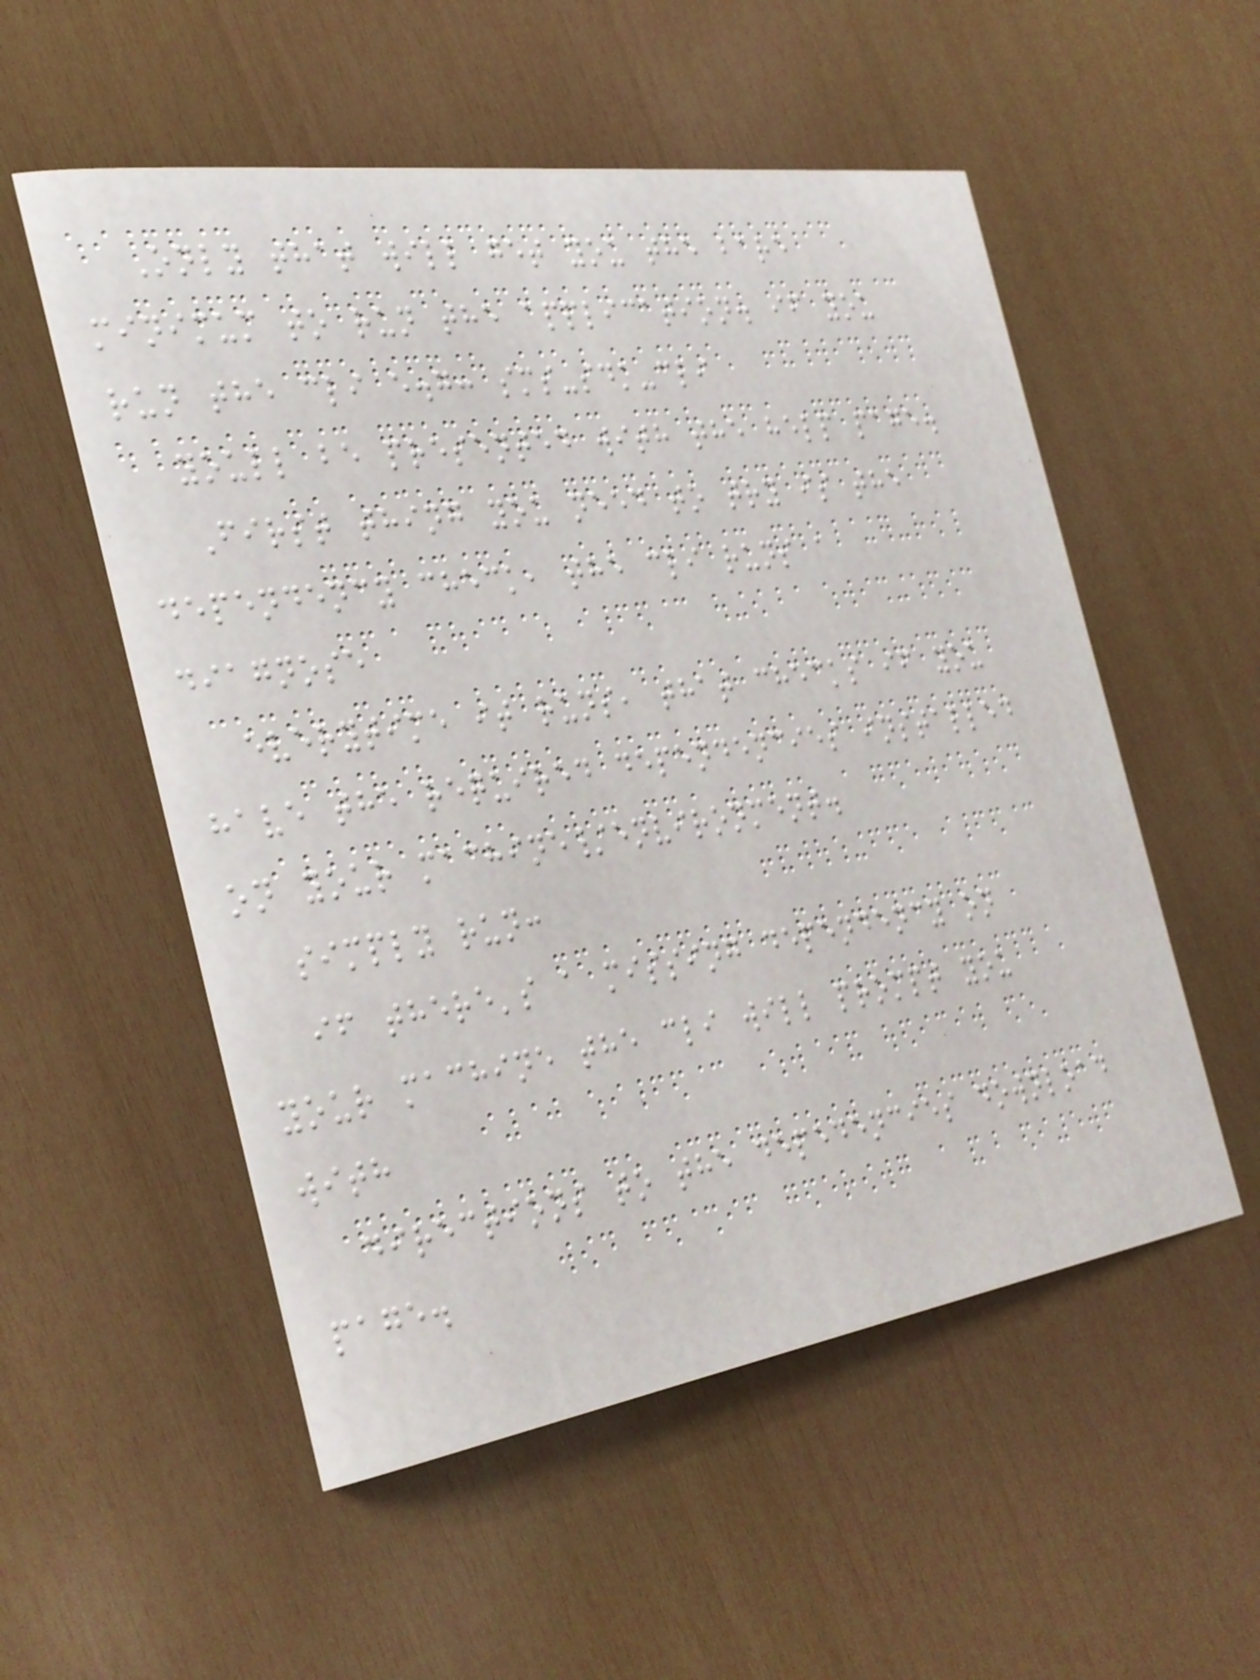Only that will get you the bare
minimum to run the application. if you
run the cli e.g: sms-sdk-cli
youll be presented with the help page.
First thing you need to try is the
dependency check, the cli runs a
diagnose
everytime it runs, that checks if you
have the required dependencies installed
on your machine/environment.
simply run:
if there's a missing dependency on
your machine the cli will prompt you
with
directions to the depedencies download
page.
